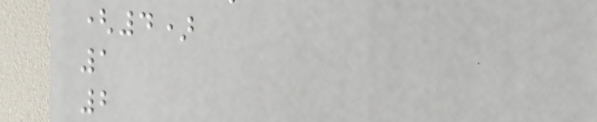(4)
1
2
